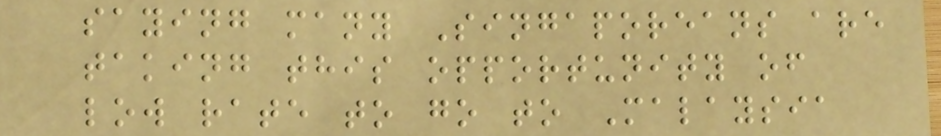saying many Singaporeans are
taking this opportunity of
low rate to go to Malaysia
